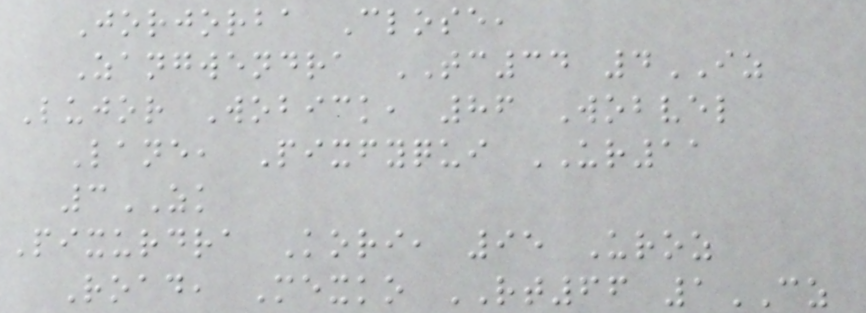Jorjorba Close,
Zangwendra TC34 4IZ
Lujor Wobick, 86 Wobvel
Lane, Pixfyqui UR11
3ZK
Pixurdra Kori, 95 Uroz
Road, Mexko RT66 1CZ
